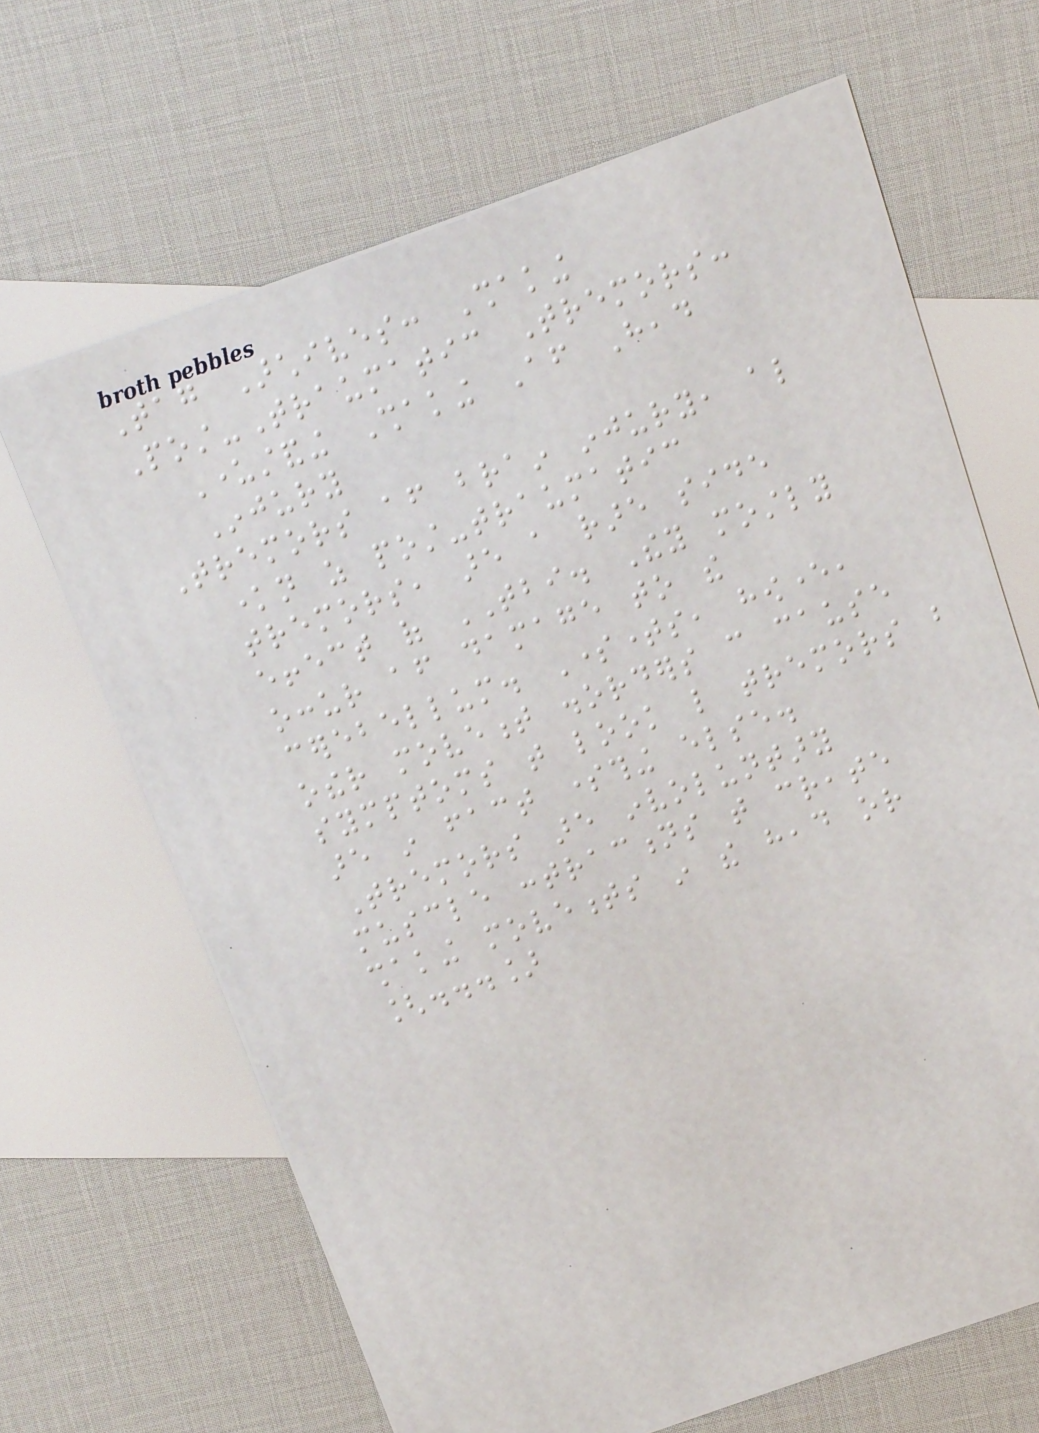Tag Archives: Shaking
Post-Traumatic Tremors:
Understanding Shaking After Head
Injury
Tremors after brain injury, also
known as post-traumatic
tremors, are a rare side
effect of TBI. They mostly
occur after damage to the
cerebellum. Sometimes, however,
other movement disorders can cause
symptoms that look like tremors but
are in fact something else.
Tremors are involuntary
muscle contractions that create
shaking movements in the head or
[...]
